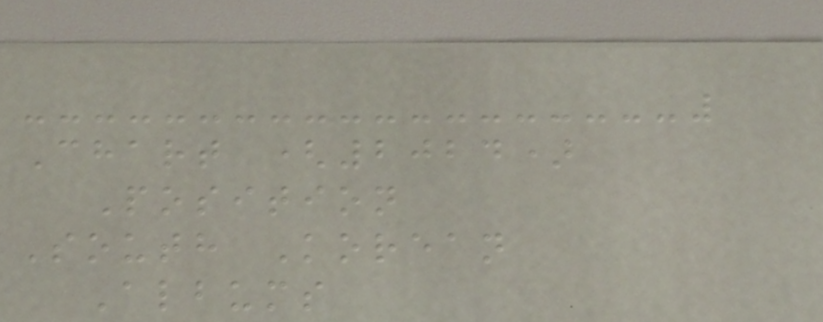Chart (2024)
Position
South Korean
Albums
